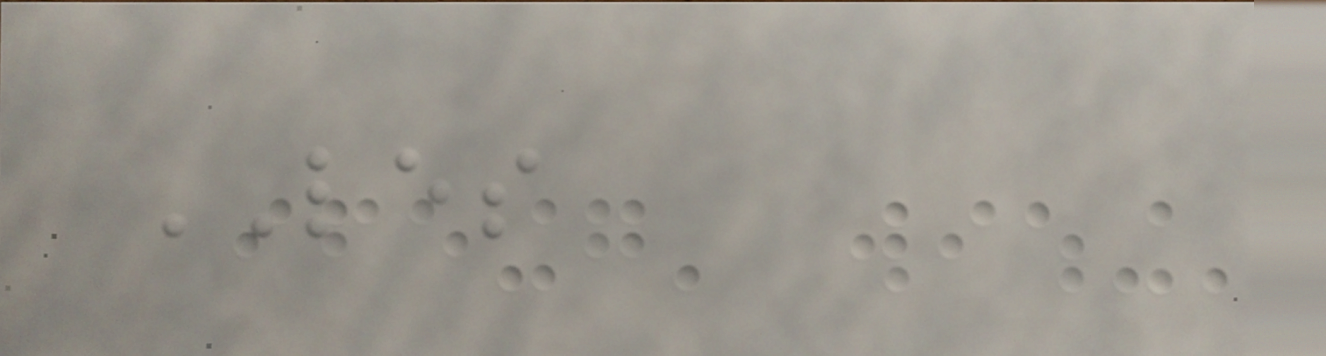LES
